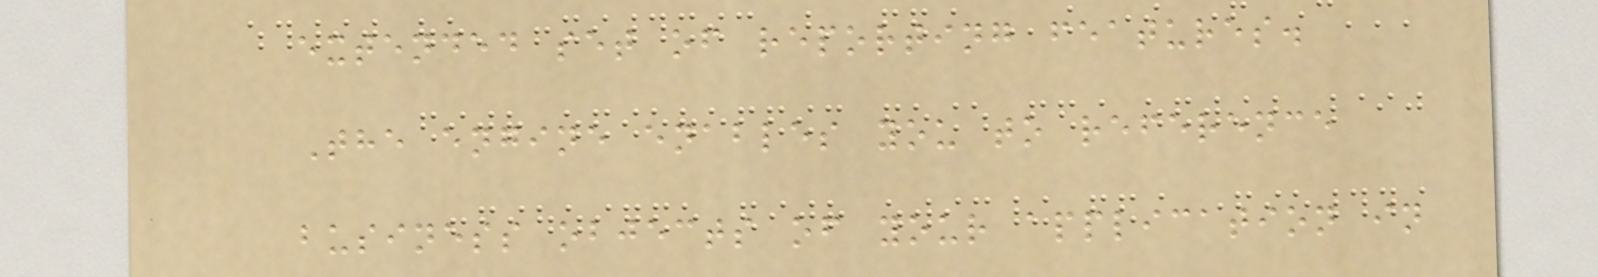extended set of reporting features.
The engine enables you to reference
business objects of your application in
